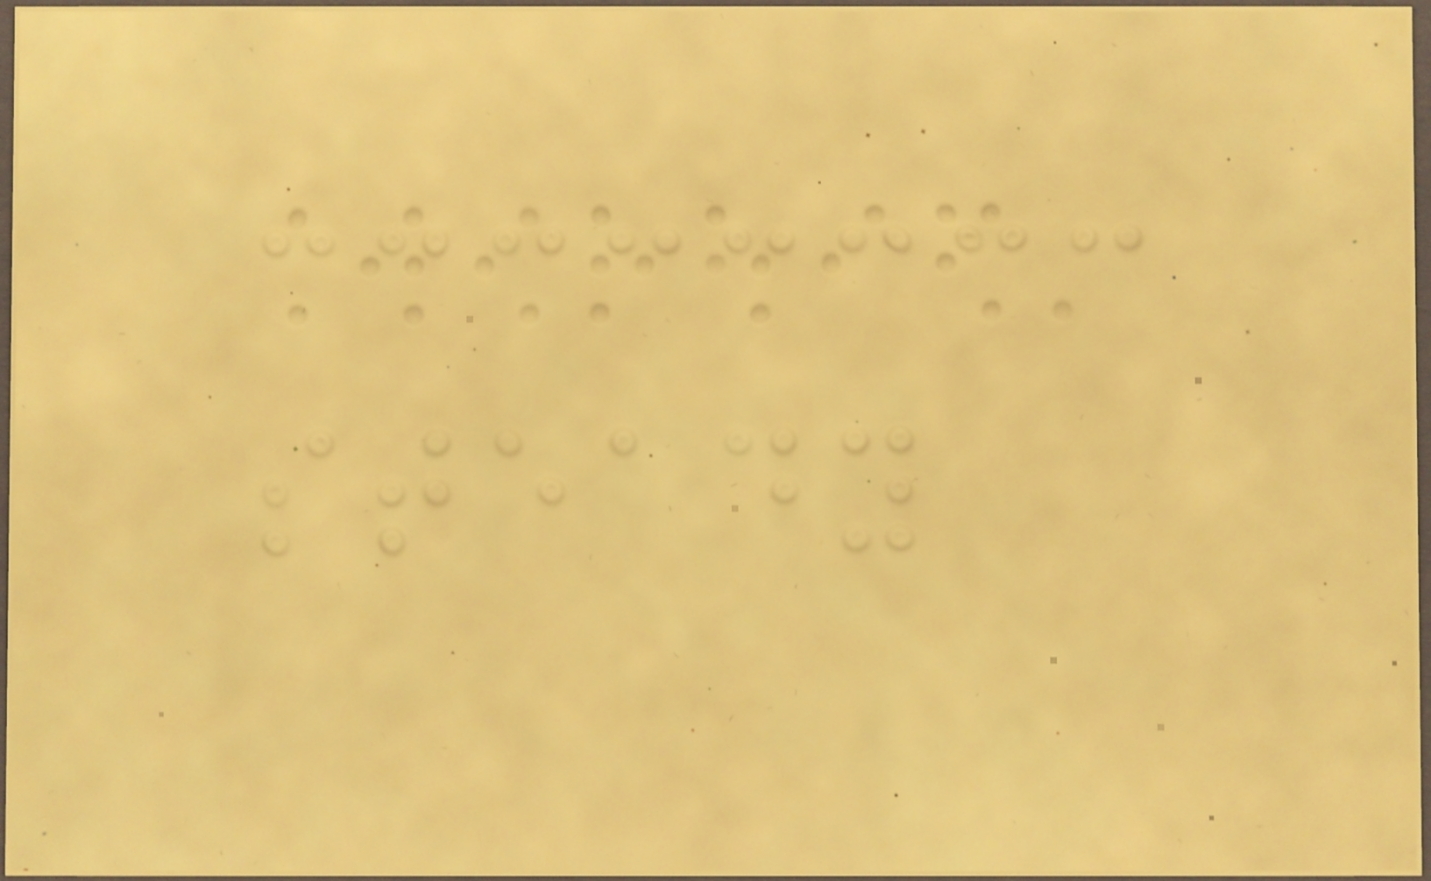steady
